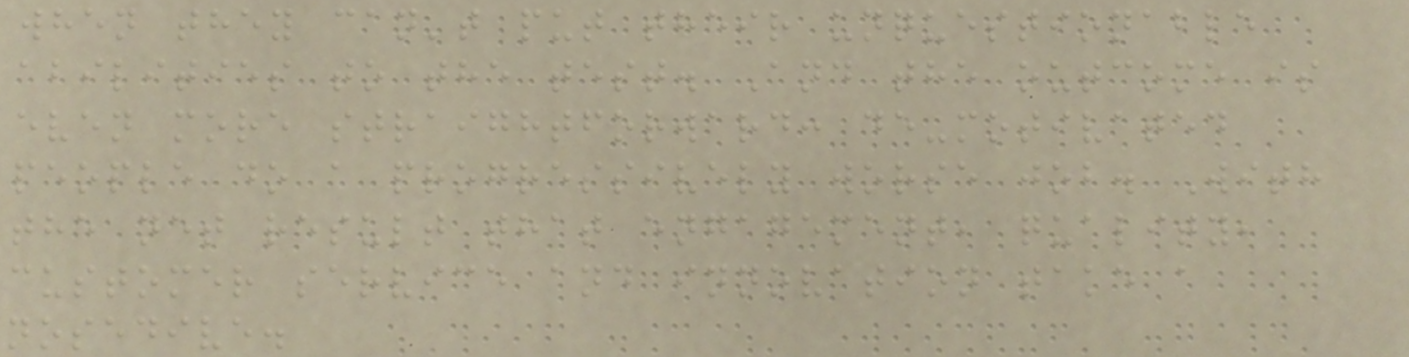when they can't put their unquestionable
abilities to the test. And the outcome is
even more straightforward: de-motivated
people do a progressively worse job. With
the net result that engagement, quality,
customer service and innovation take a
nosedive.
